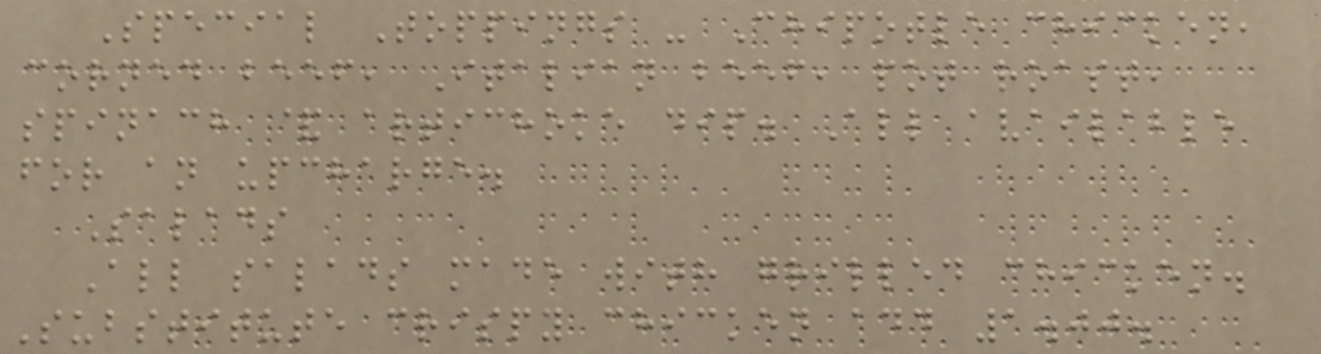Special Toppings - Chipotle chicken,
corned beef, Italian beef, pot roast,
spinach & artichoke dip. All available
for an upcharge.
Salads
All salads made with grilled chicken.
Substitute crispy chicken add 1.00.
